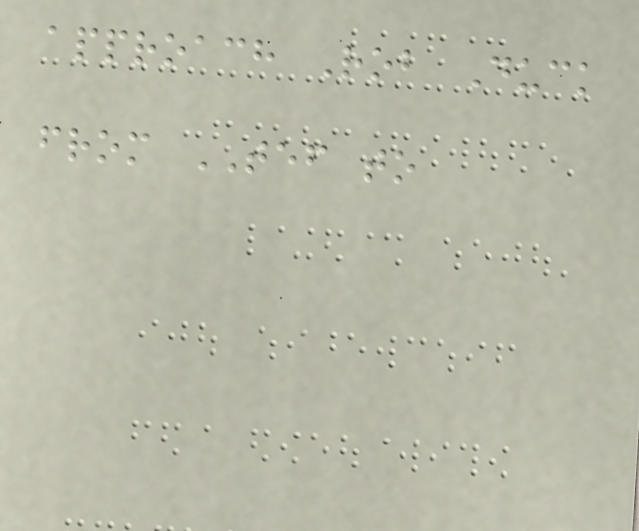approach Rob Duck
from TEF to
